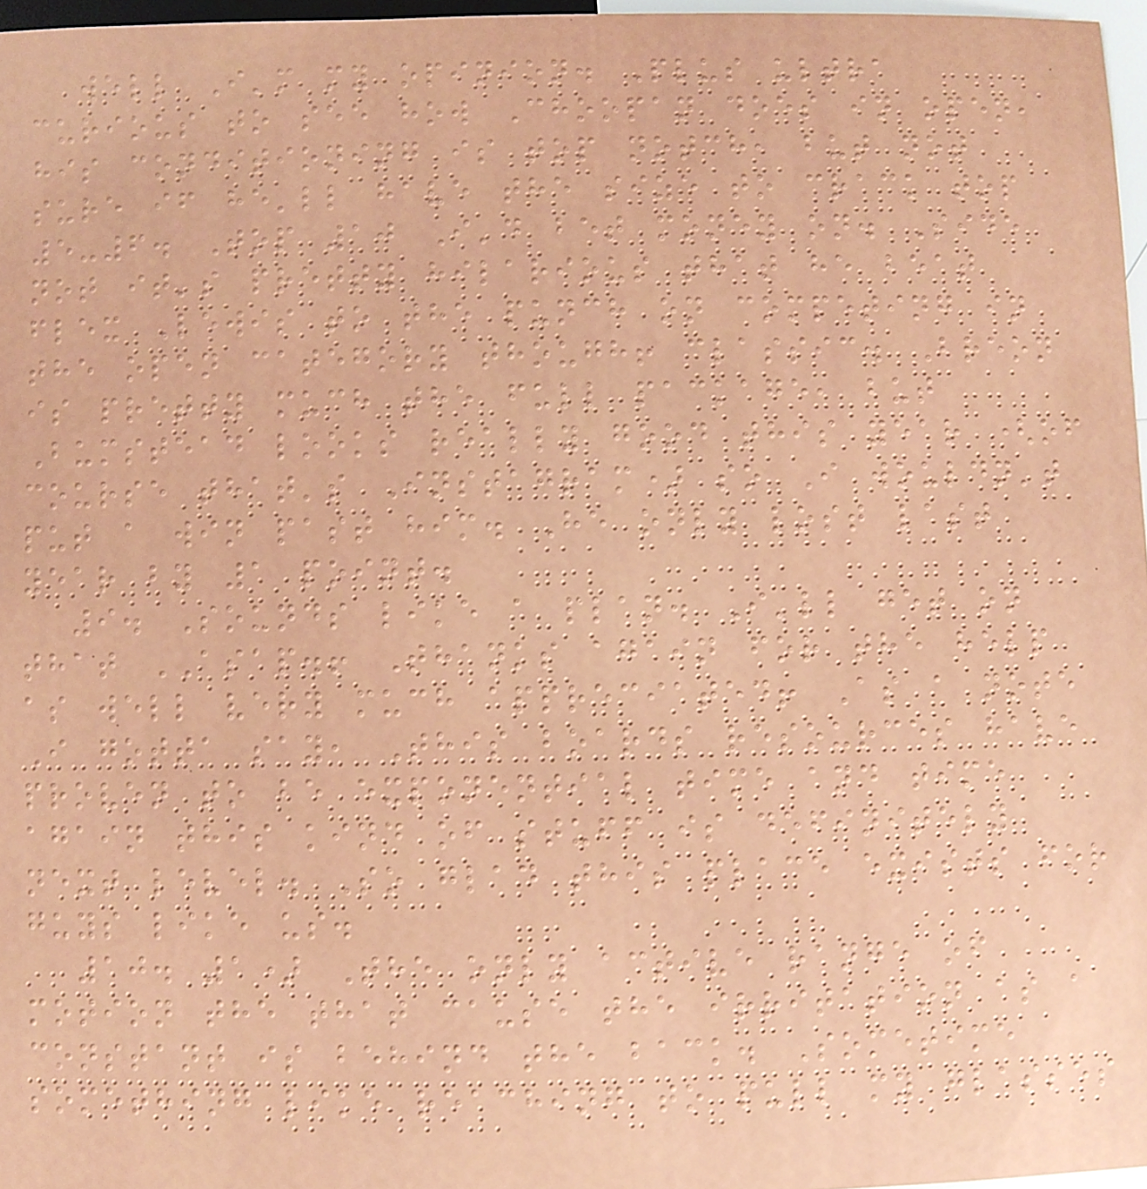well I'm my opinion. Plus ultra
curious to see how Choopan does in open,
his conditioning is top notch, but not
sure if he'll have the size to crack top
5-6. Top 10 I'd bet money on. Side
not it's pretty hilarious that he beat
flex Lewis to the punch on competing in
the open category though! classic. Breon
is pretty much the full package, but
Bumstead looks really good this year (of
course that's Instagram) so I wouldn't
put a win past him. He only lost last
year by 1 point.
9. Sounds like a plan. I'll get on
that ASAP.! Thanks again for the help
as well very much appreciated! As a note
I gotta say, This boards resources have
proven to be exponential time and time
again this kind of stuff is definitely
next level. So glad this place exists for
guys like us.
10. 1) The only active range of
motion the that cause the irritation as a
constant is behind the back. Sometime
something like reaching to pull my glasses
